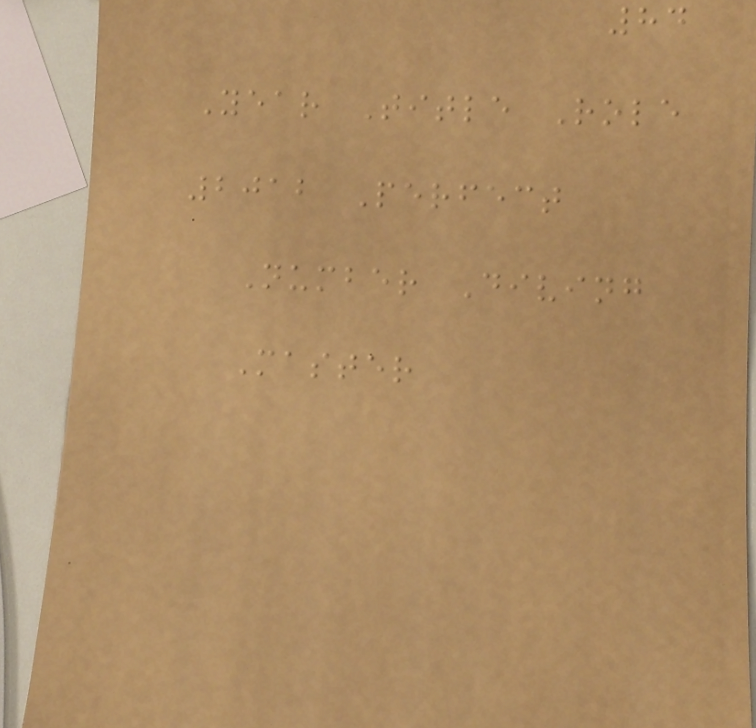84
Year Title Role
2012 Perfect
Number Diving
Master
